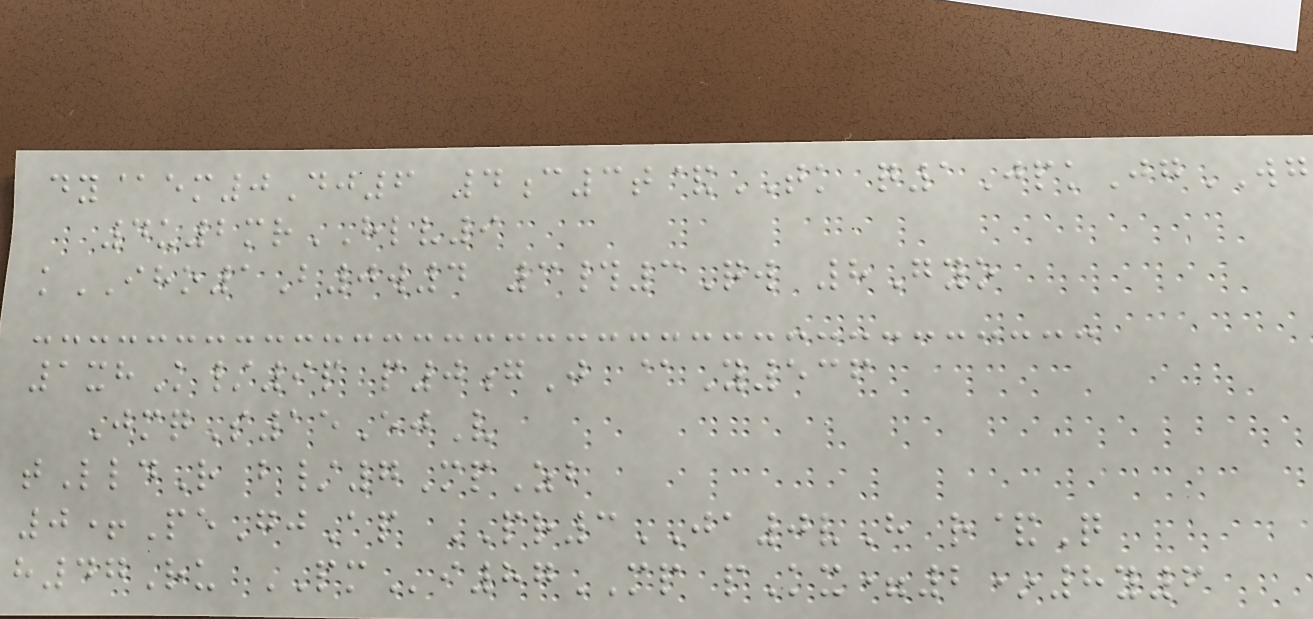dy@em0Dj6 4c3t&TK q1JpkJgWG
4u2mrHLV9
kIHO1B0w4 3#3Qw 8Gyo
1xhK/9p p0gJ @Y536
JmqS15EjV
tLldR b/7MpZb
0+PeGjAp PR3JA0vH r&Q
h47Ru PMi87MP pKx=2*8y6
